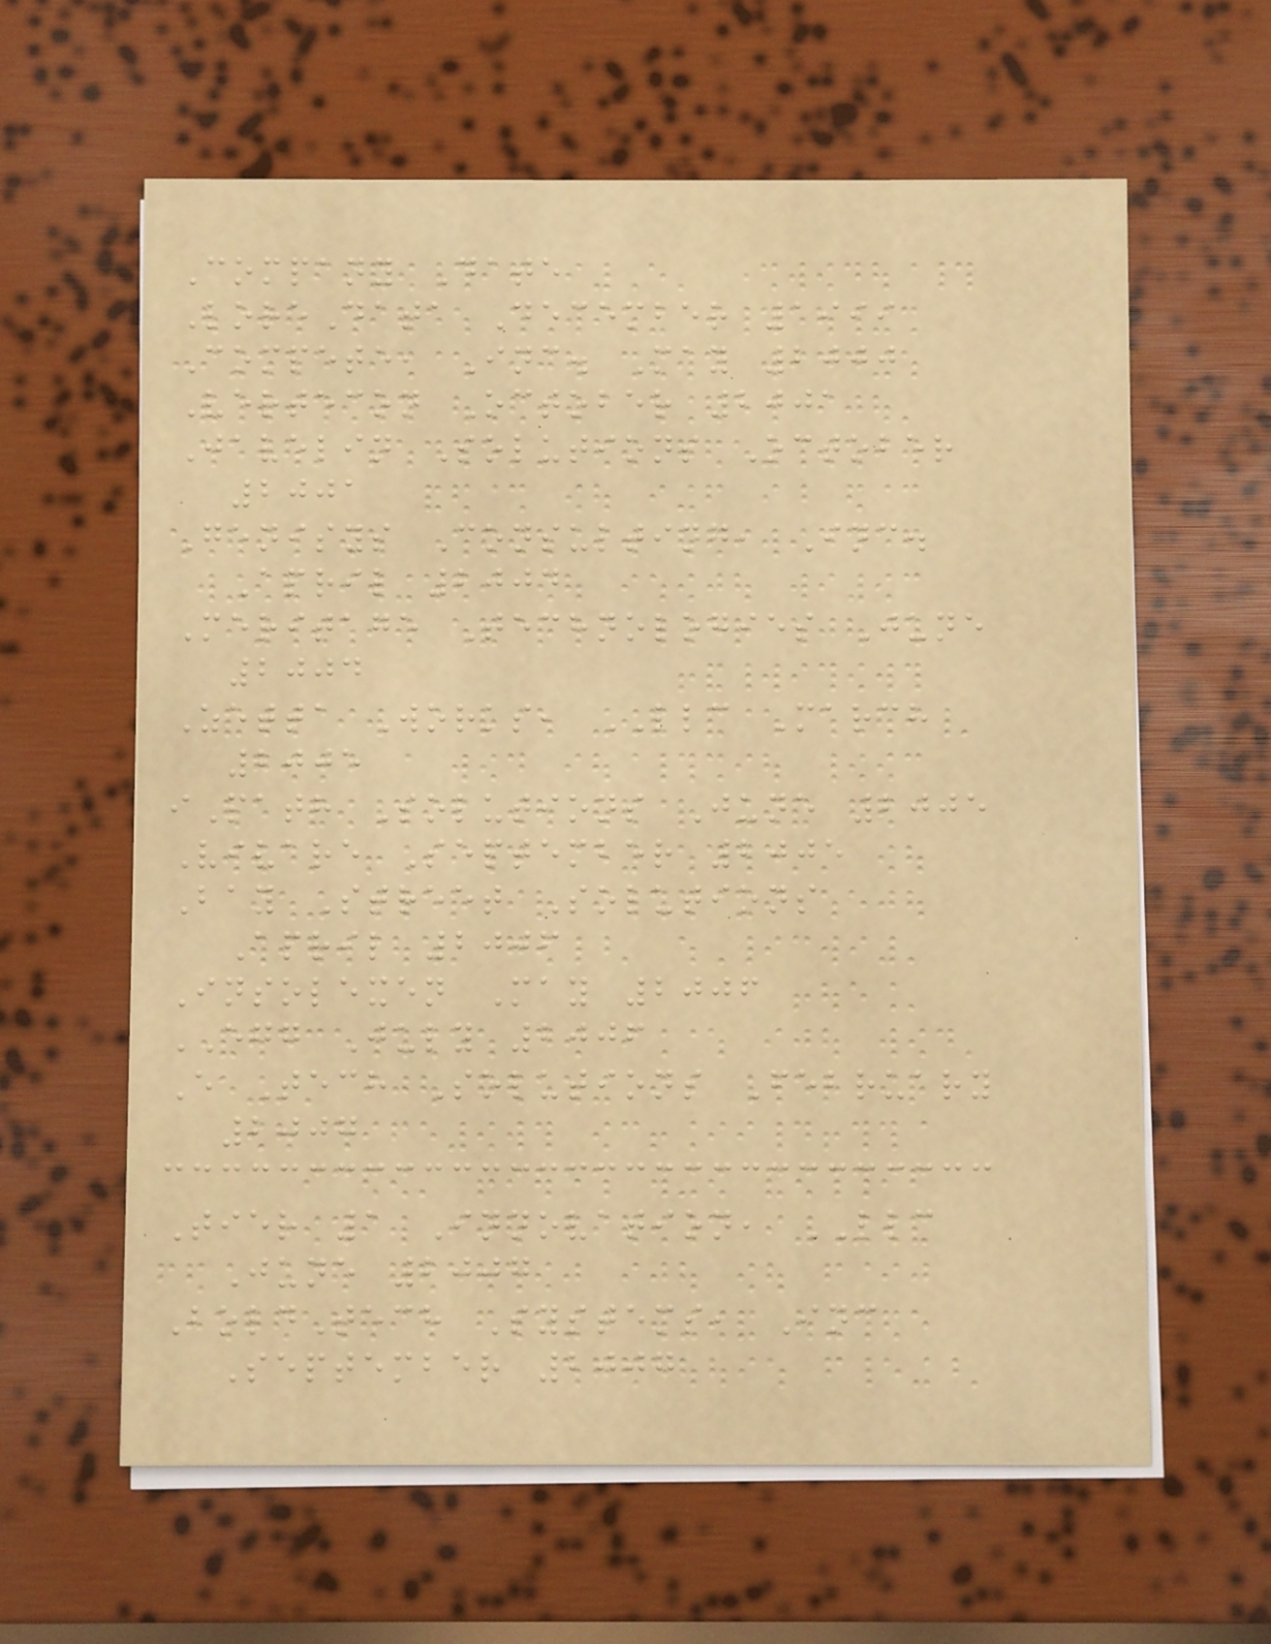Company Date
LoreData December 1999
Compete, Inc. May 2000
Vertecon October 2001
Javelin Solutions October
2001
Genisys Consulting, Inc.
April 2004
Meritage Technologies June
2004
Zetta Works, LLC March
2005
iPath Solutions June 2005
Vivare September 2005
Bay Street Solutions
April 2006
Insolexen May 2006
EGG July 2006
E Tech Solutions February
2007
Tier 1 Innovation, LLC
June 2007
BoldTech Systems, Inc
September 2007
